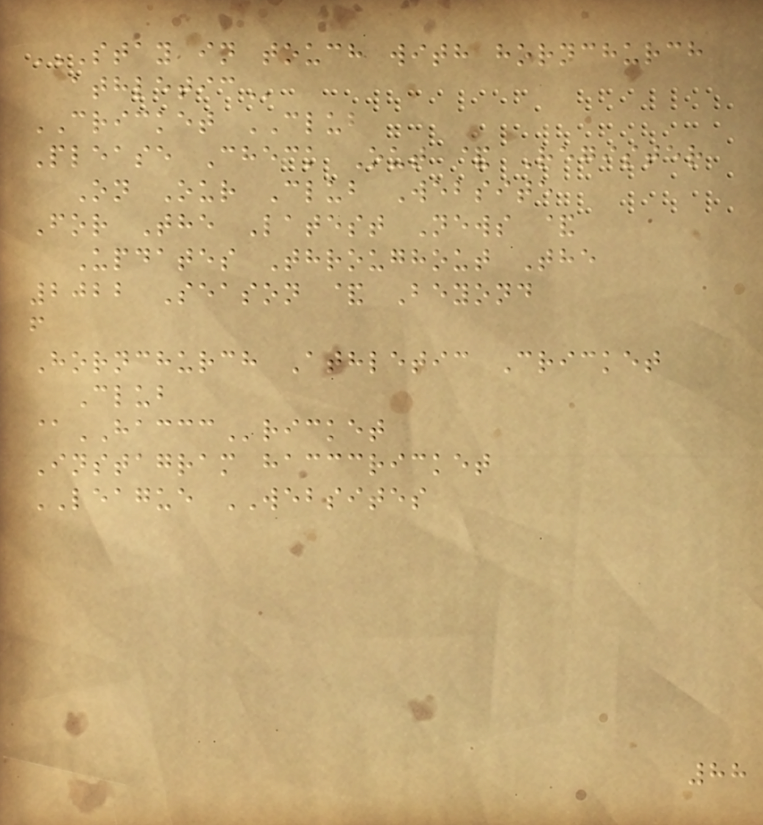STAY IN TOUCH WITH HORNCHURCH
ATHLETIC
CRICKET CLUB
Please Check Out & Register
On Our Club Website
For The Latest News &
Updates Throughout The
2022 Season & Beyond
f
Hornchurch Athletic Cricket
Club
@HACCCricket
Instagram hacccricket
LEAGUE WEBSITES
88
